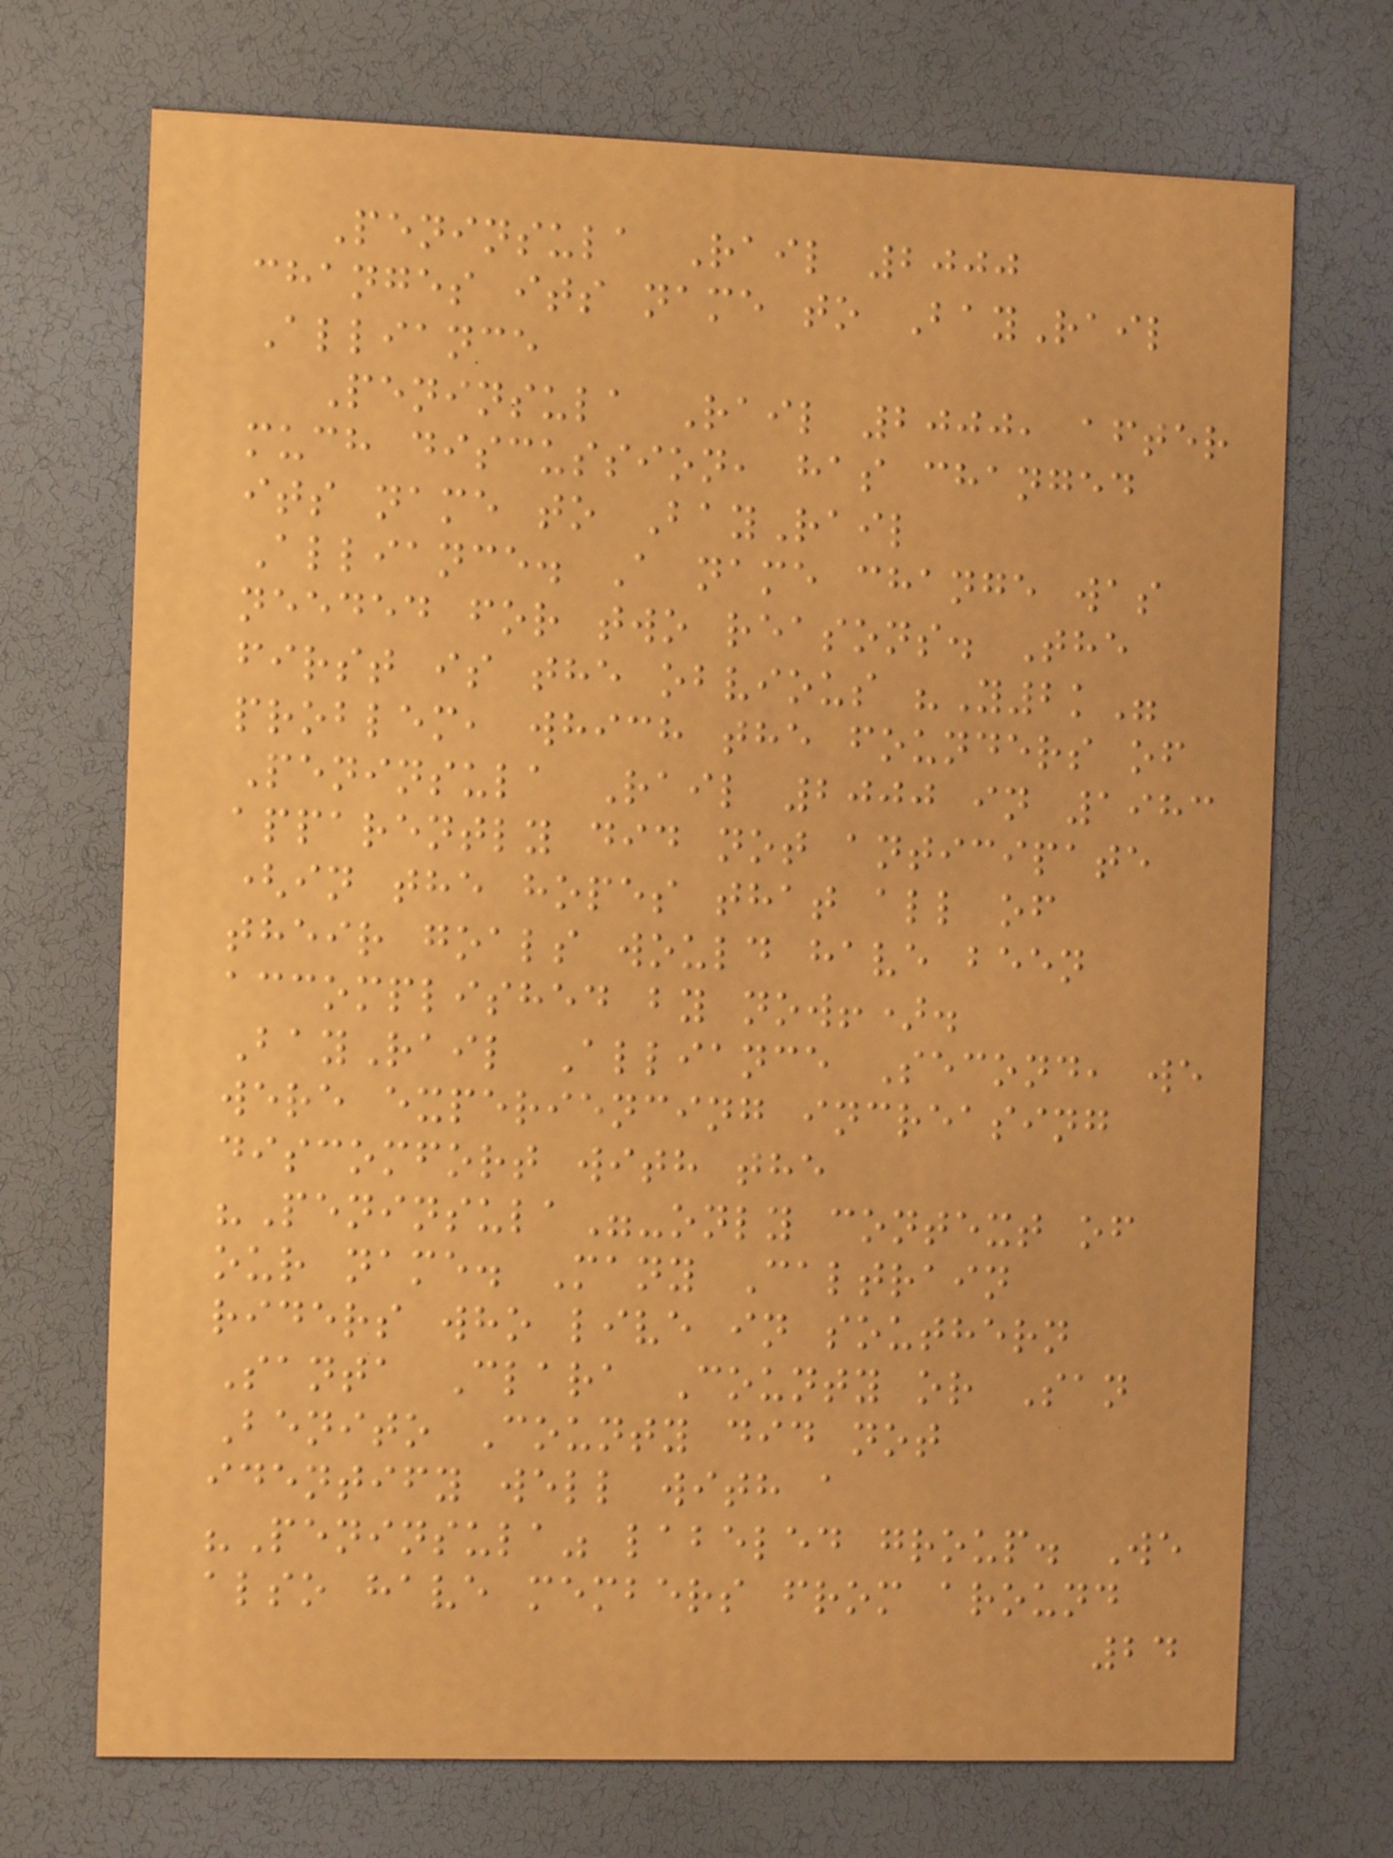Peninsula Rail 2000
changes its name to BayRail
Alliance
Peninsula Rail 2000, after
much discussion, has changed
its name to BayRail
Alliance. A name change was
needed for two reasons. The
first is the obvious "Y2k"
problem, which the founders of
Peninsula Rail 2000 in 1983
apparently did not anticipate
(in the hopes that all of
their goals would have been
accomplished by now!).
BayRail Alliance Second, we
were experiencing increasing
discomfort with the
"Peninsula"-only context of
our name. Many Caltrain
riders who live in southern
Santa Clara County or San
Benito County did not
identify well with a
"Peninsula" labeled group. We
also have members from around
24
